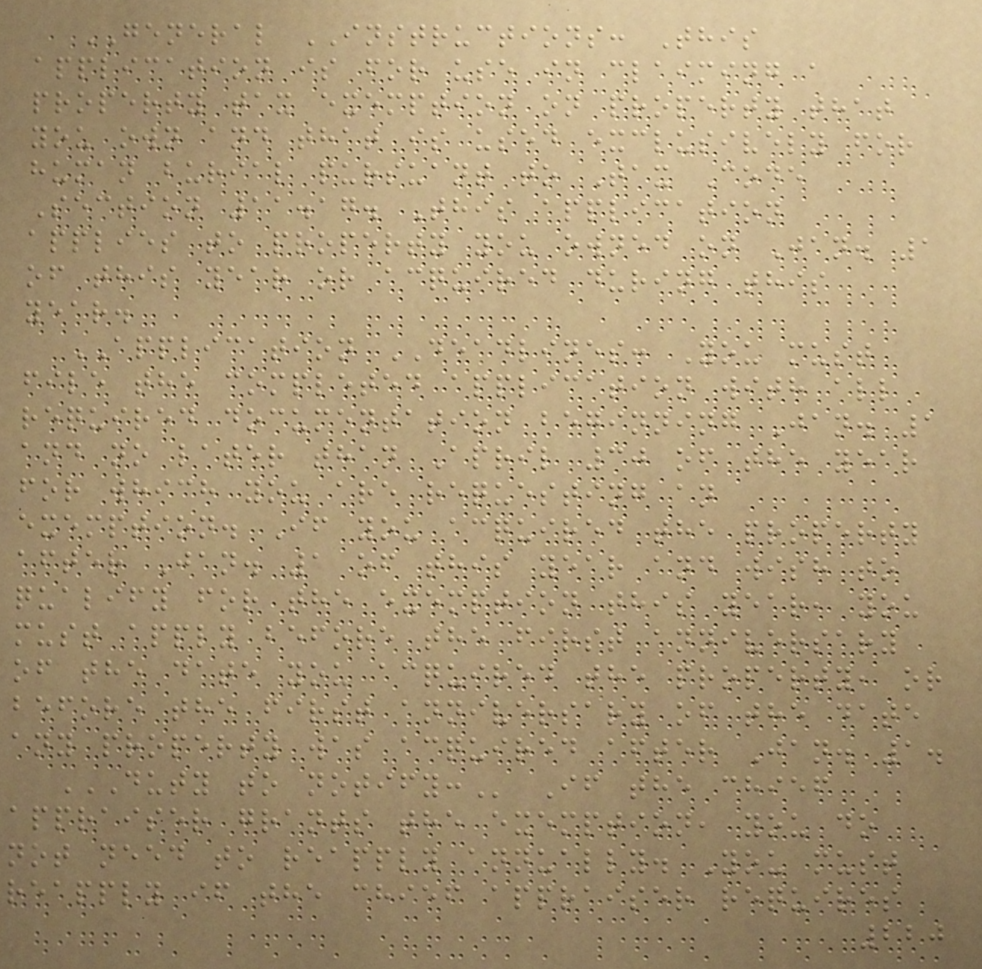GENERAL INSTRUCTIONS: This
application is for use in claiming a
property tax exemption on property that
you own and that is used exclusively for
human burial pursuant to Tax Code
Section 11.17. This application
applies to property you owned on Jan. 1
of this year or acquired during this
year.
APPLICATION DEADLINES: You must
file the completed application with all
required documentation beginning Jan. 1
and no later than April 30 of the year
for which you are requesting an
exemption. If you acquired the property
after Jan. 1 of this year and wish to
qualify for the exemption this year, you
must apply before the first anniversary
of the date you acquired the property, or
before the first anniversary of the date
any property was acquired after Jan. 1.
DUTY TO NOTIFY: If the chief
appraiser grants the exemption, you do
not need to reapply annually. You must
reapply if the chief appraiser requires
220
